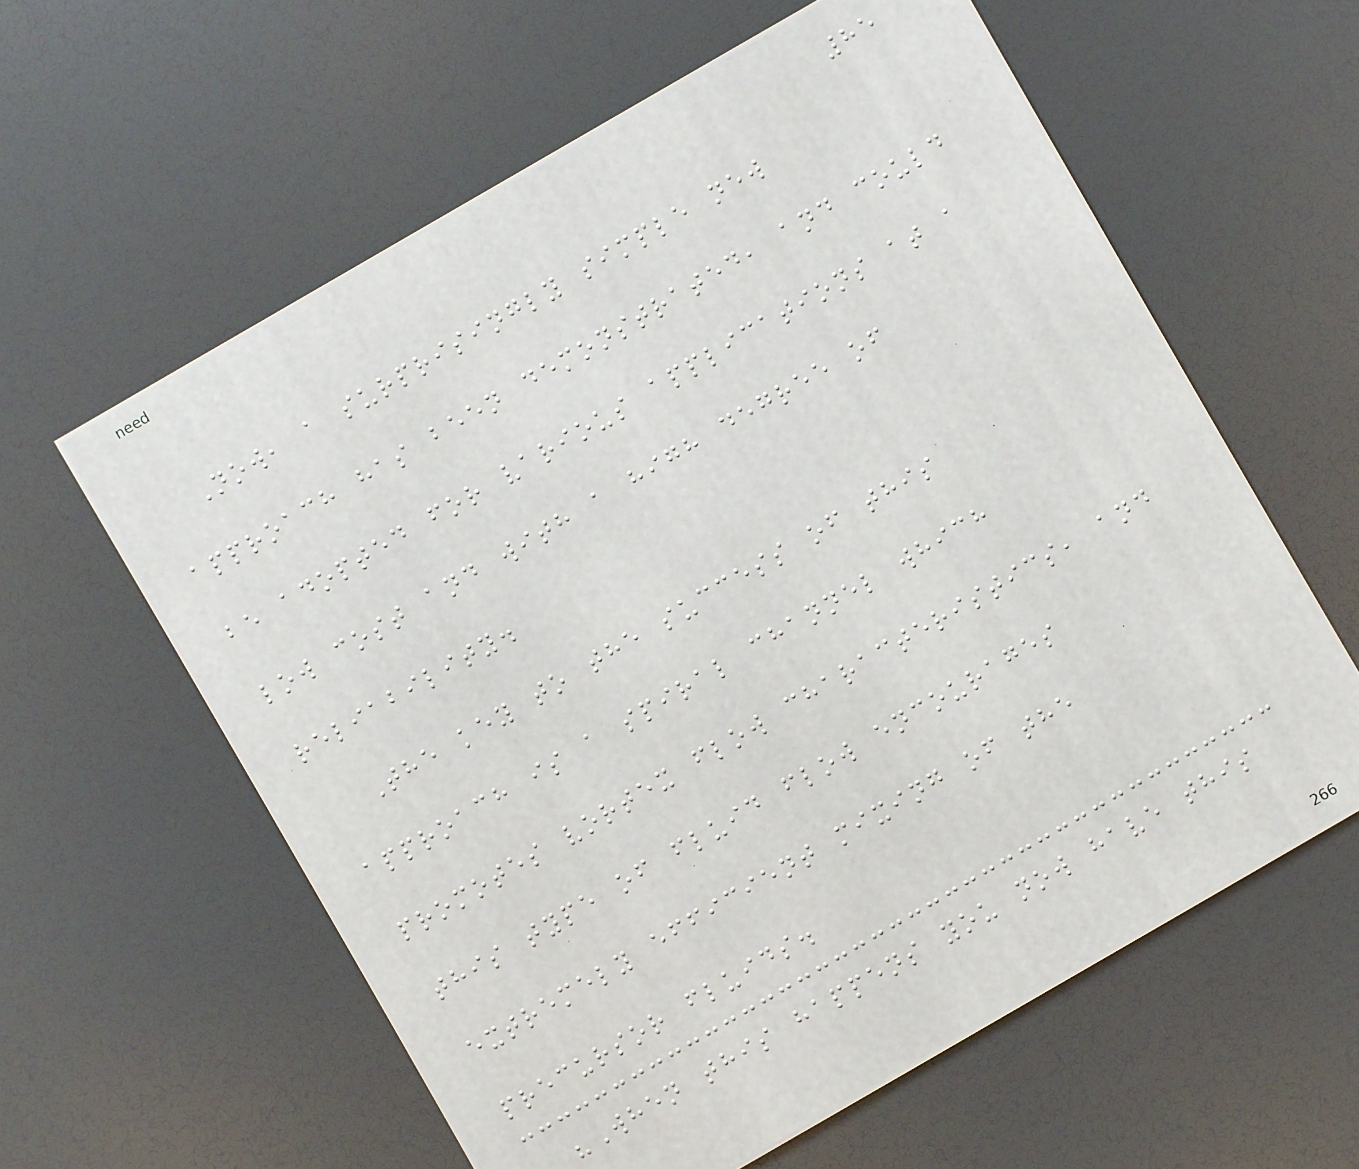85
Now, a surprisingly simple new
approach has been demonstrated, and could
be adopted for various applications at a
low cost and with a high degree of
reliability.
The key to the success of this
approach is a spiral channel which
promotes vortex flow characteristics, and
this type of fluid flow encourages
extremely efficient mixing of the
precursor fluids.
"When this happens you now have this
